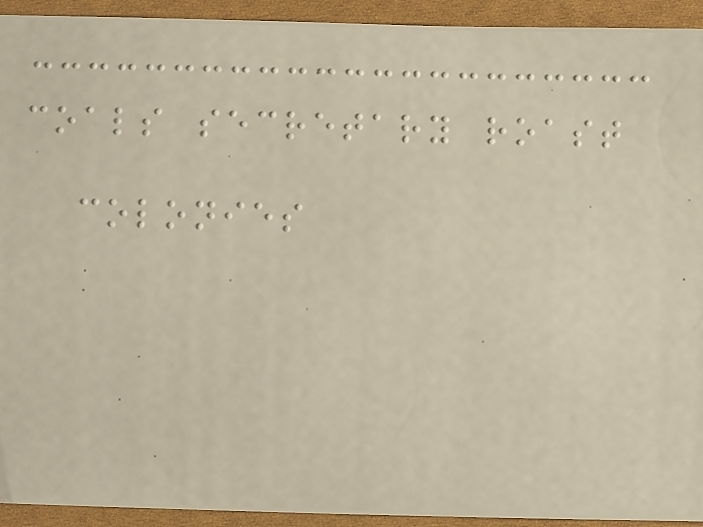coals secretary roast
colonies
